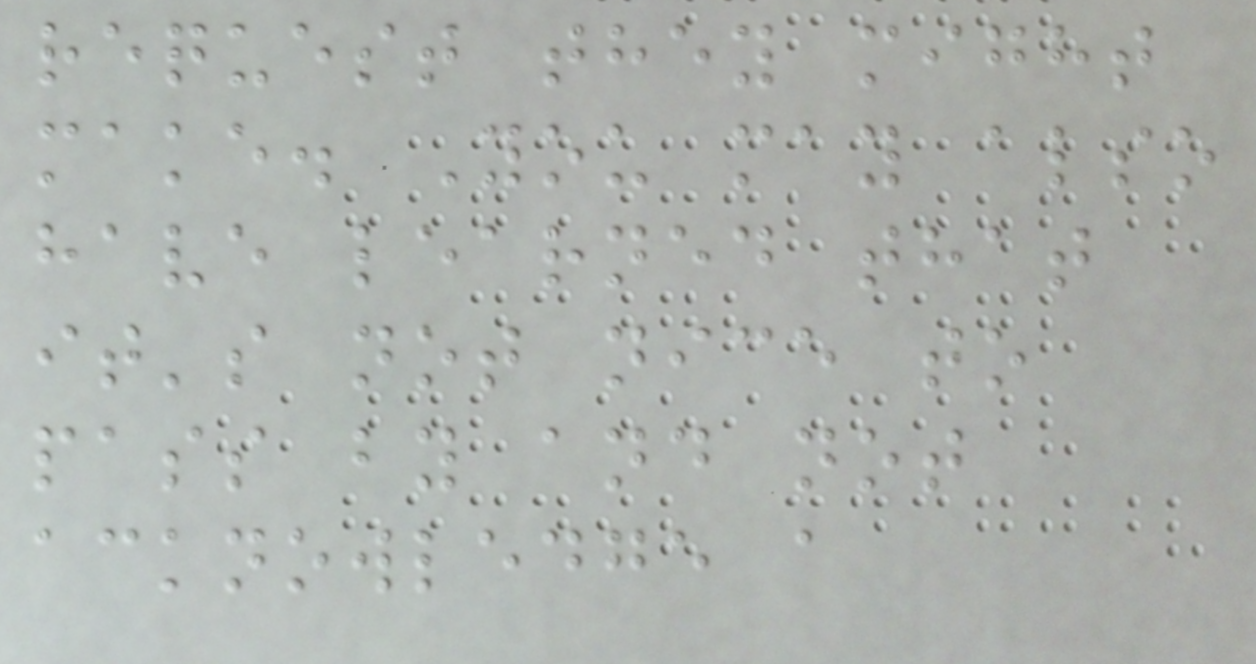request they might
make. You may also
have learned that
it's not nice to
pass by and not
acknowledge a
